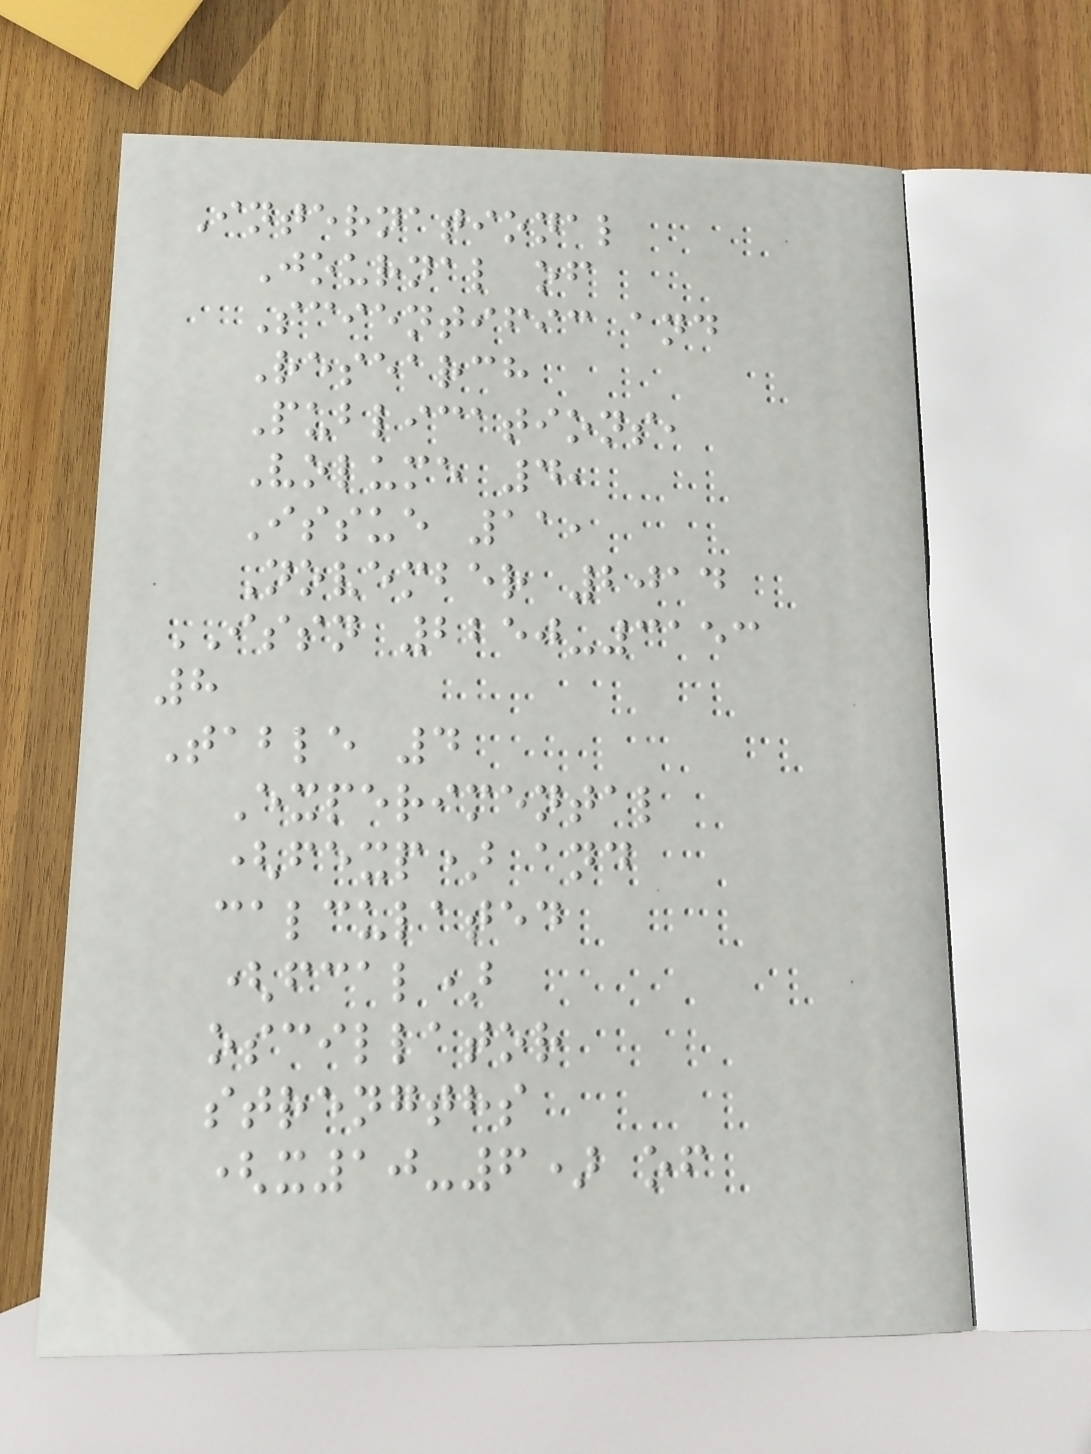International
Journal of
Scientific and
Research
Publications,
Volume 4,
Issue 11,
November 2014
ISSN 2250-3153
8
Table 4
Experimental
(fexp) and
calculated
(fcal)
oscillator
strengths
(x10-6) of
